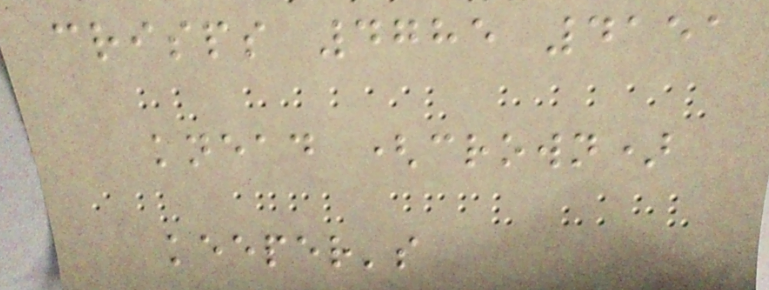crisps 4785 4151
knead (crown)
keeper's
